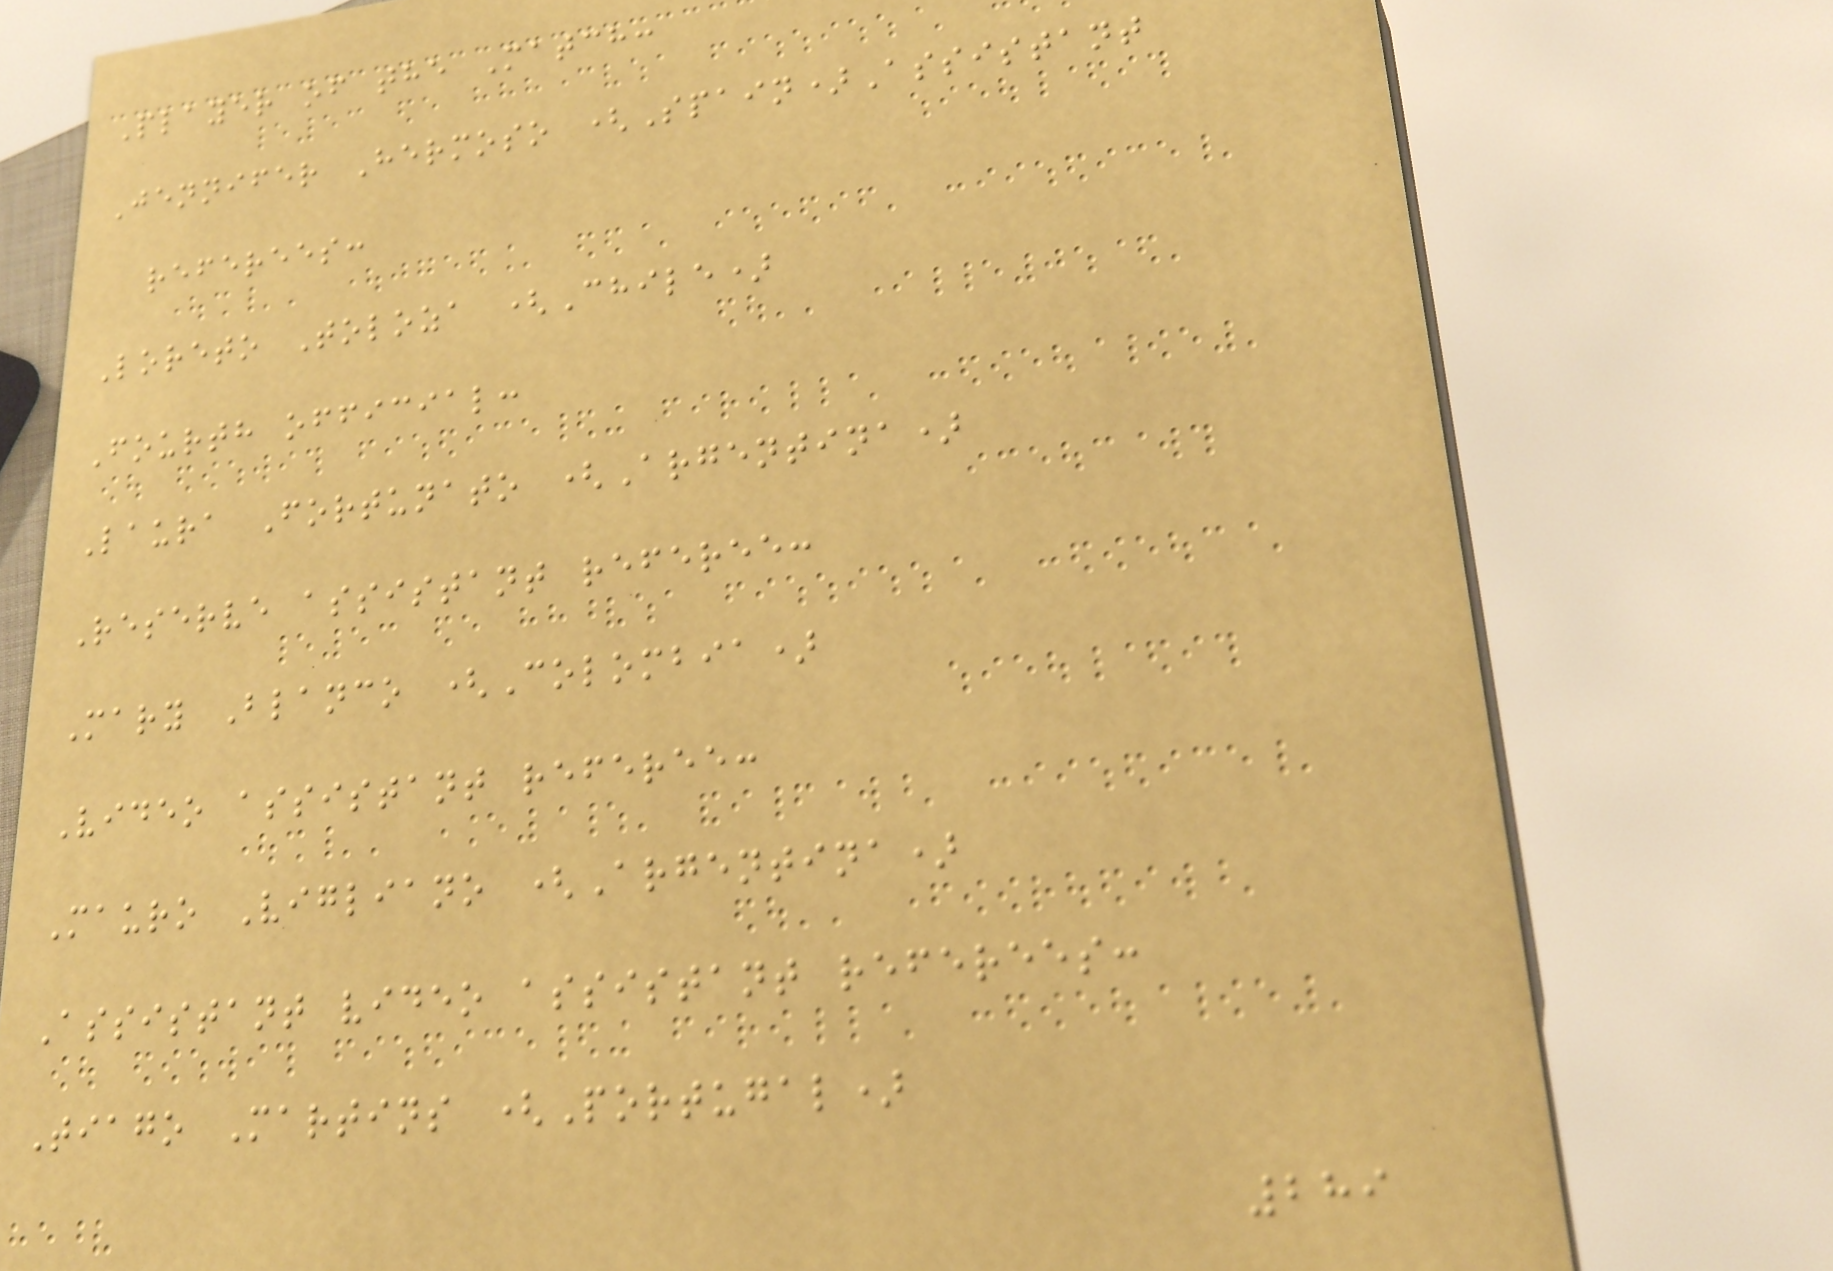Player of the Match:
Jennifer Hermoso (Spain)Assistant
referees:
Loreto Toloza (Chile)
Fourth official:
Laura Fortunato (Argentina)
Reserve assistant referee:
Mary Blanco (Colombia)
Video assistant referee:
Mauro Vigliano (Argentina)
Assistant video assistant referees:
Tiago Martins (Portugal)
289
